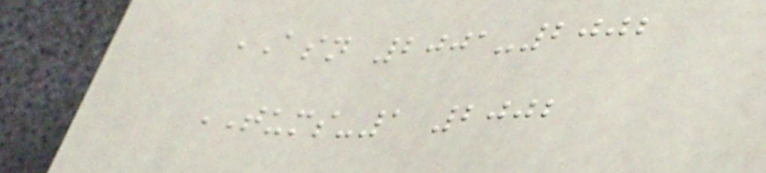ASN 2001-2002
TUMS-1 2002
